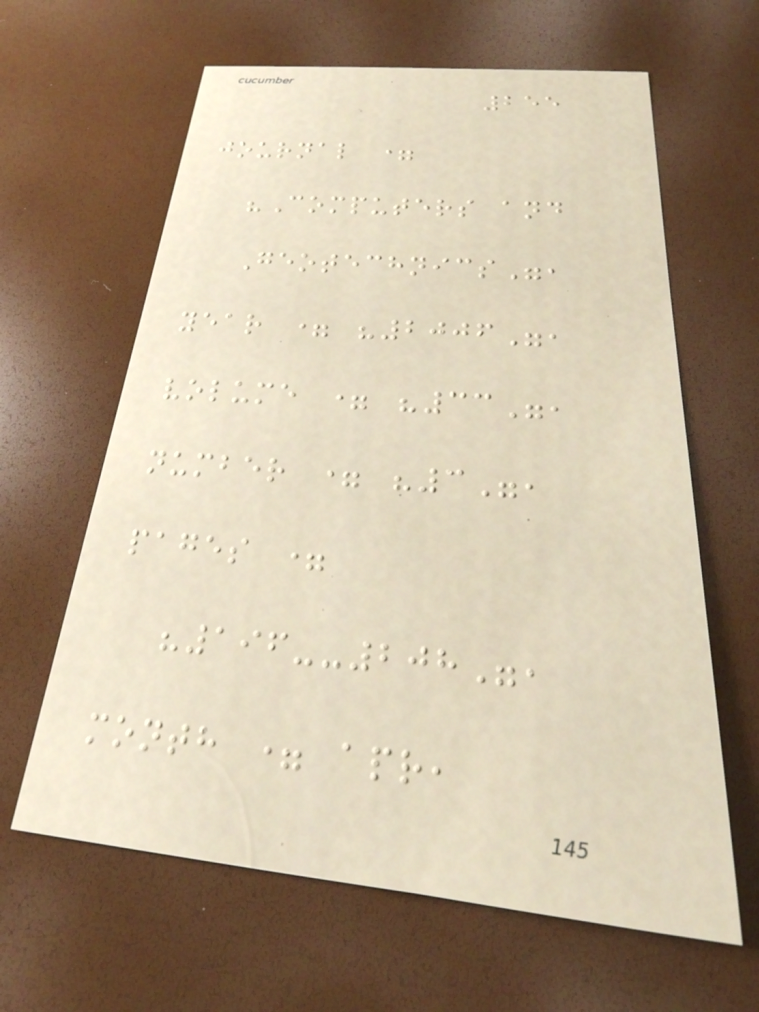255
journal =
"Computers and
Geotechnics",
year = "2006",
volume = "33",
number = "3",
pages =
"196--208",
month = apr,
